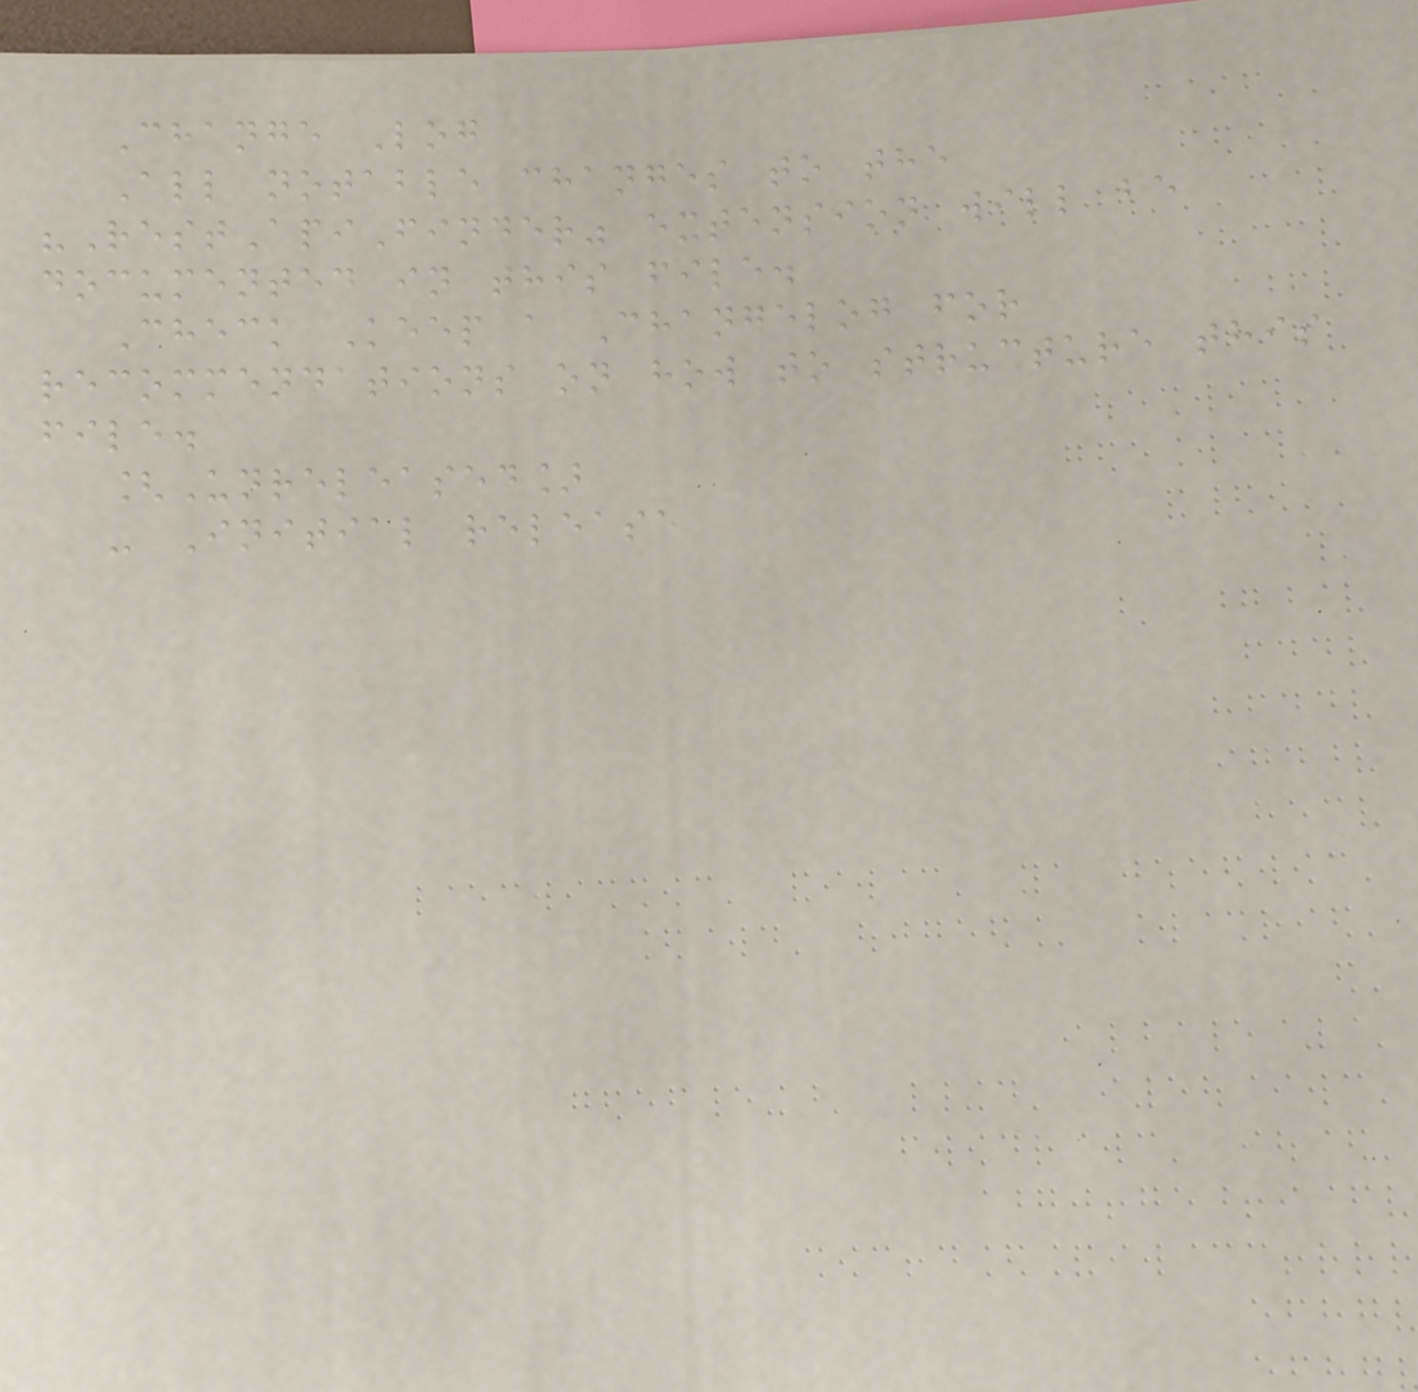Change Log
All notable changes to the
"RestApiFinder" extension will be
documented in this file.
Check Keep a Changelog for
recommendations on how to structure this
file.
[Unreleased]
- Initial release
